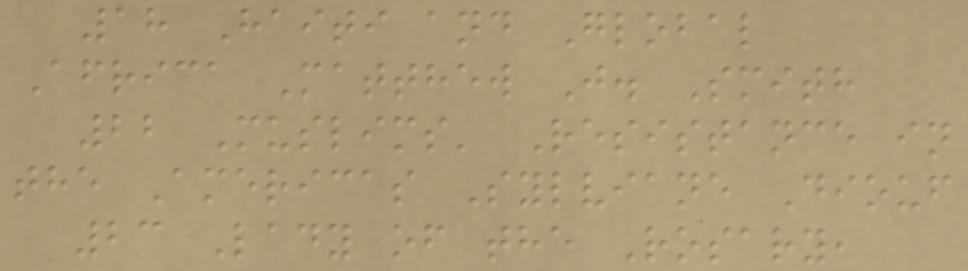18 Haiti and Global
Africa Matthew J. Smith
22 Muslims' Resistance in
the Americas Sylviane Diouf
23 Lady of the Rosary,
